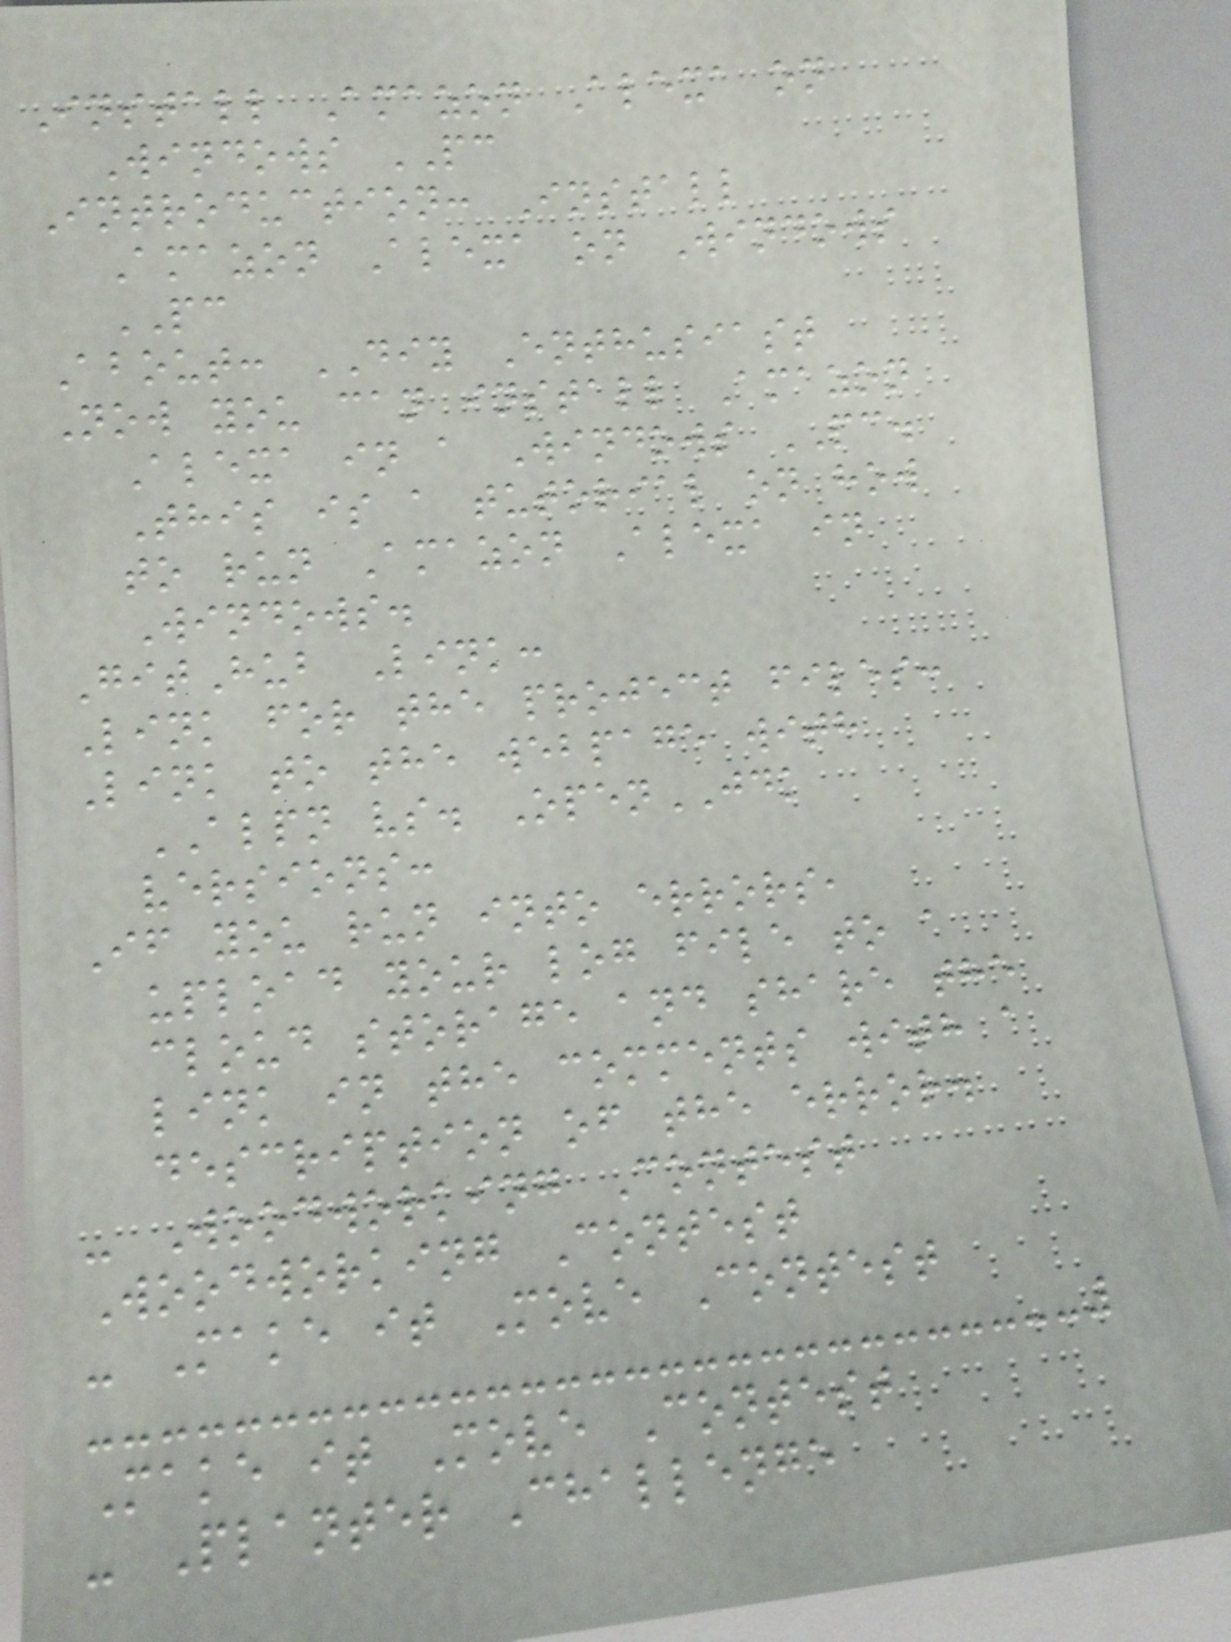Install Amazon Alexa on
Windows PC
Introduction: Install
Amazon Alexa on Windows
PC
About: DIY Enthusiast
Now you can install Amazon
Alexa in a Windows PC.
This is a tutorial on how
to run Amazon Alexa in
Windows.
GitHub Link:
Link for the project files:
Link to the webpage with
ALPN vs. OpenJDK
versions:
If you run into errors,
upload your log file to a
cloud storage and share the
link in the comments with a
description of the error.
- Woodworking Contest
Woodworking Contest
- Make it Move Contest
Make it Move Contest
- Planter Challenge
